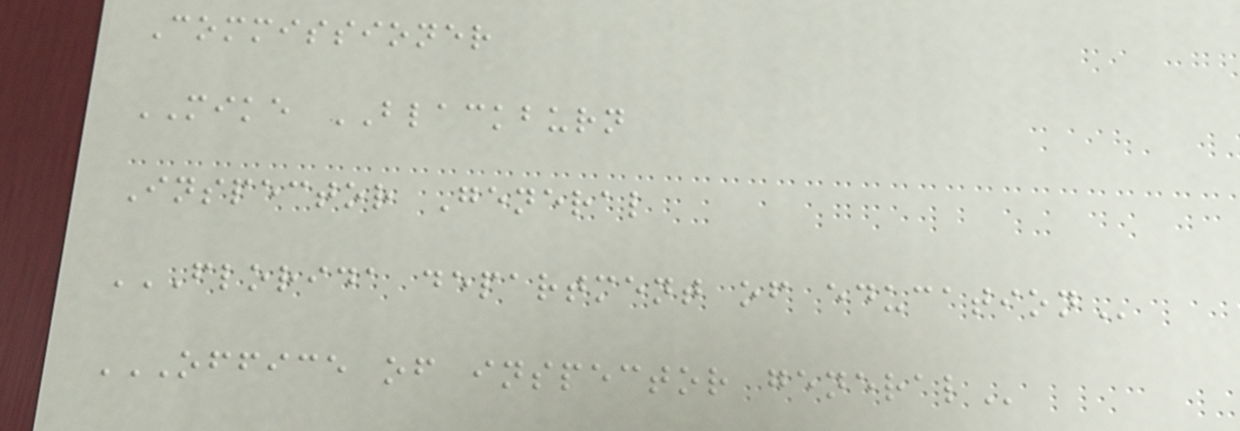Commissioner
MIKE BLACKBURN
Inspector General
FLORIDA DEPARTMENT OF EDUCATION
OFFICE OF INSPECTOR GENERAL
